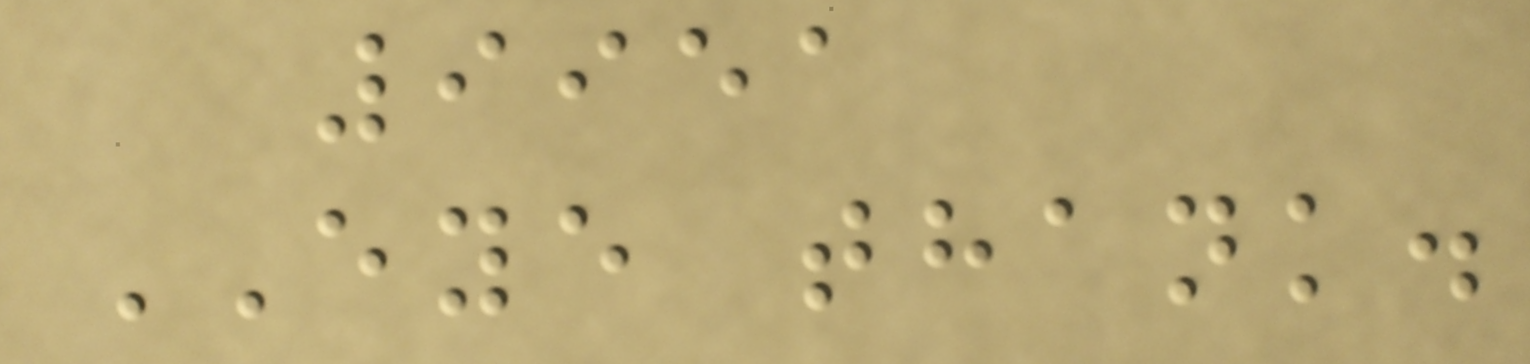9951
EYE thank.
